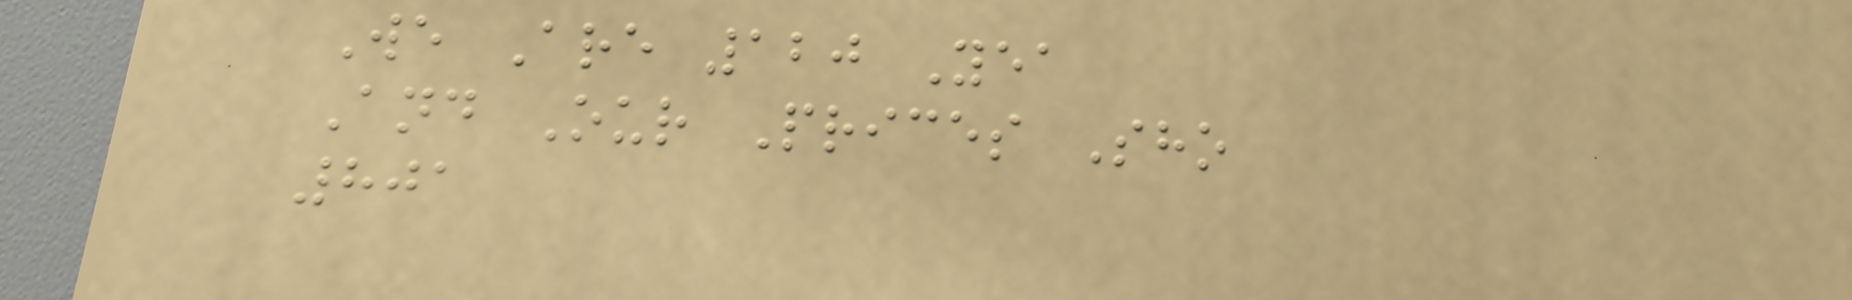We Are 120 Yea
And Our Prices Sho
801
